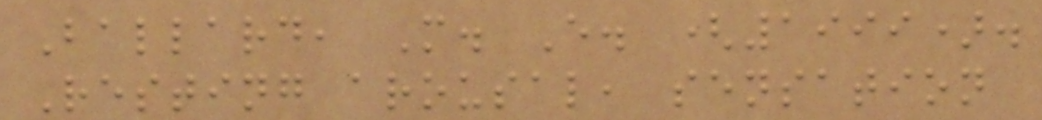Ballard, M. E. (1999).
Resting arousal, sensation
